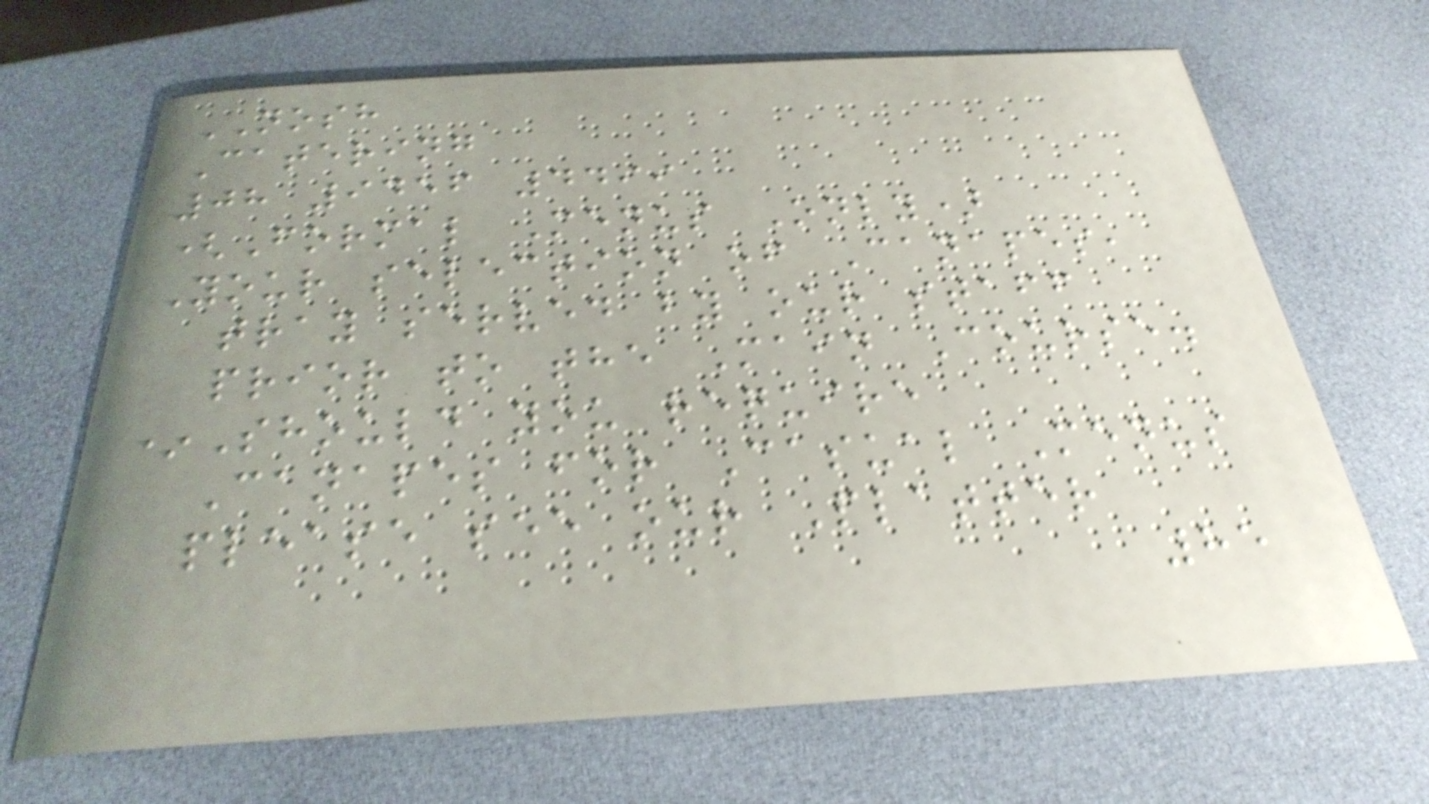NOSH
Catering
08 9456 4499
(Formal Menus Only)
Your selection of Canapes,
tray served by our staff
prior to the Main Course.
*Should you require
Canapes for Casual Menus
please see our Platter
85
